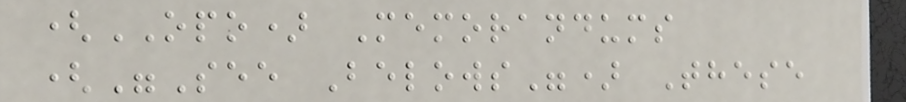(OPO) Memorandums
("See Belows") These
